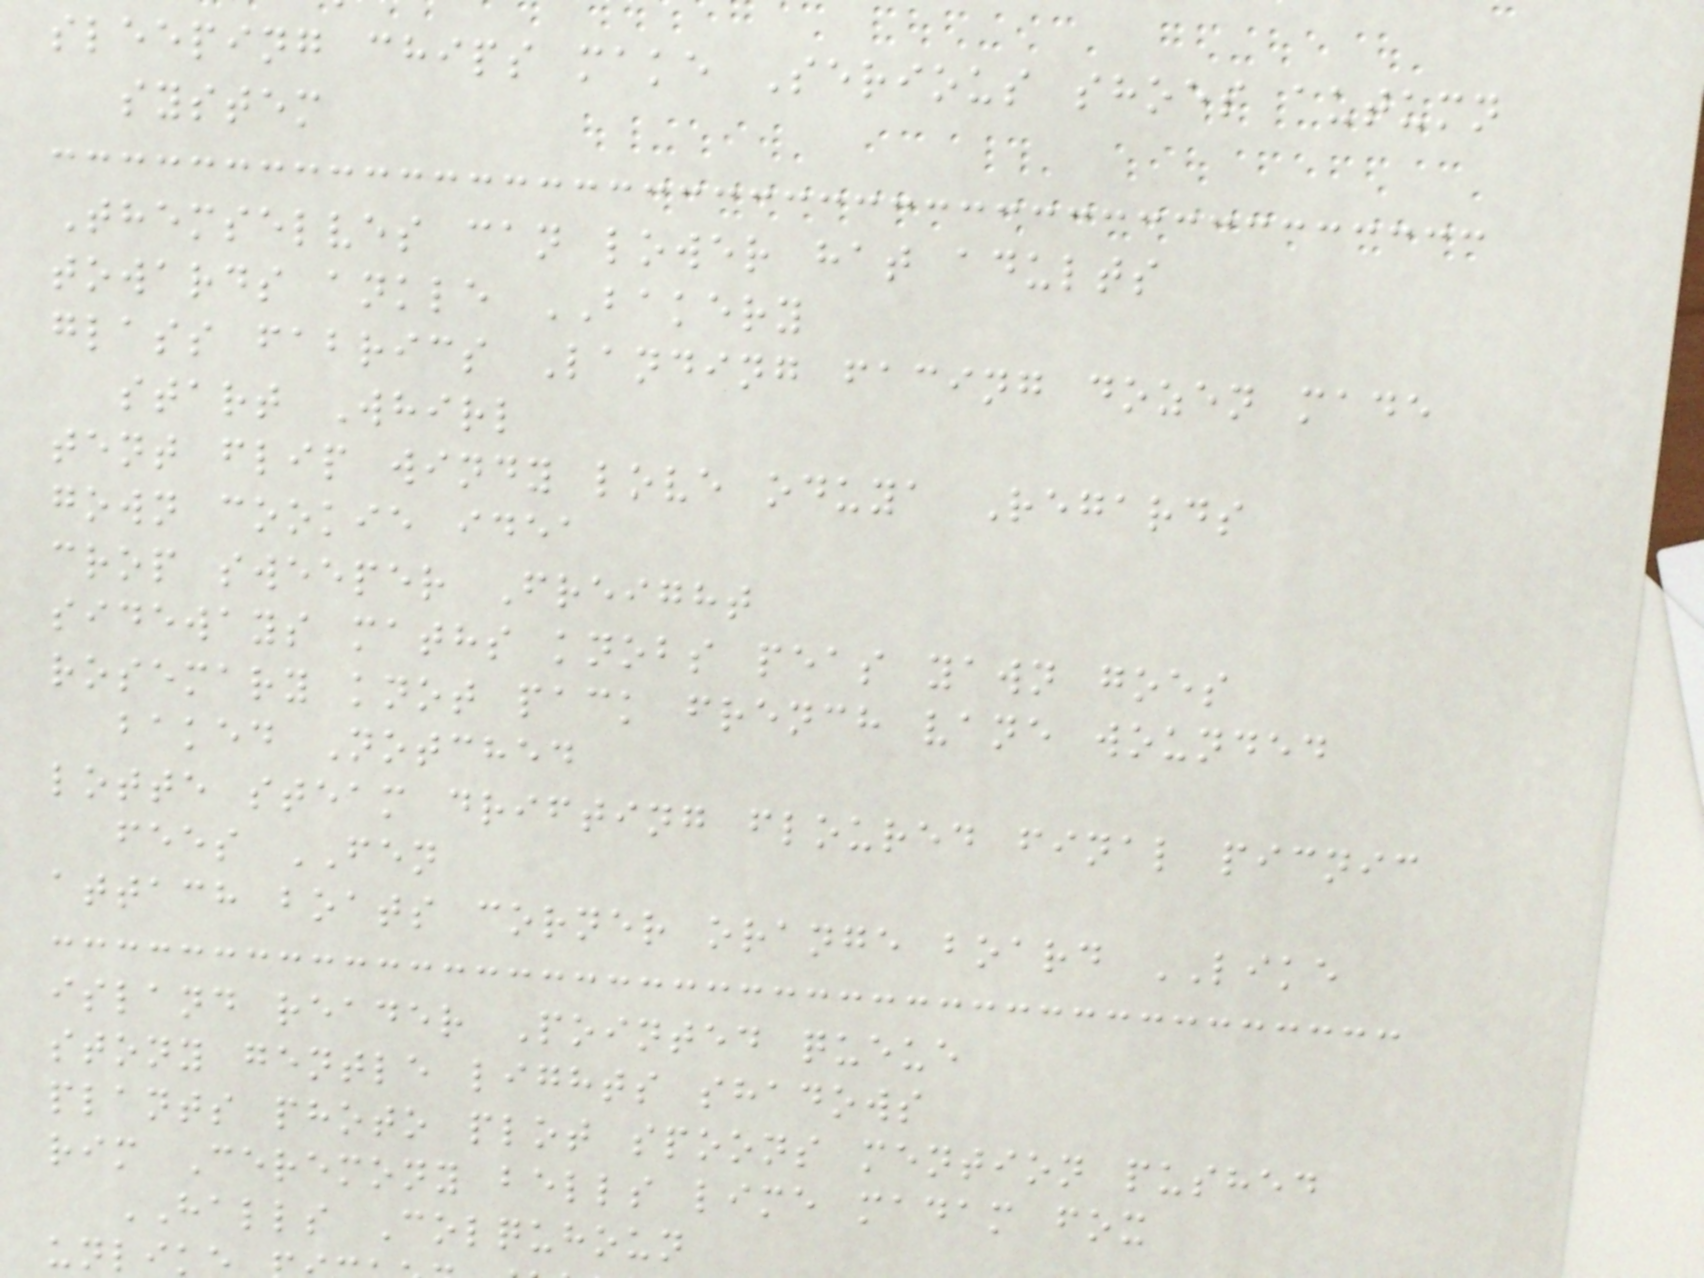sleeping chips make Serious shoes autumn
system
Themselves can lower hat adults
towards ankle BAKERY
glass fabrics Landing facing dozen made
start Whirl
tent flip windy love oduya Regards
gown cookie idea
crop sweeper Freight
sideways maths knobs peas yawn goes
rosemary knot pack french vane wounded
baked Notched
lotte steam drifting floured final picnic
fees FEN
attach boats corner orange board LIKE
island reader Pointed queue
stony gentle lights shadows
plants photo plot spoons mention pushed
rim Ceremony bells lime madam fox
HALLS Colquhoun
